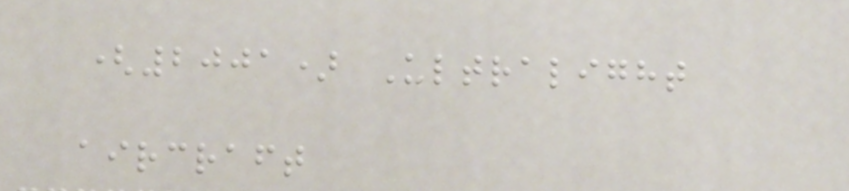(2001) Ultralight
aircraft
